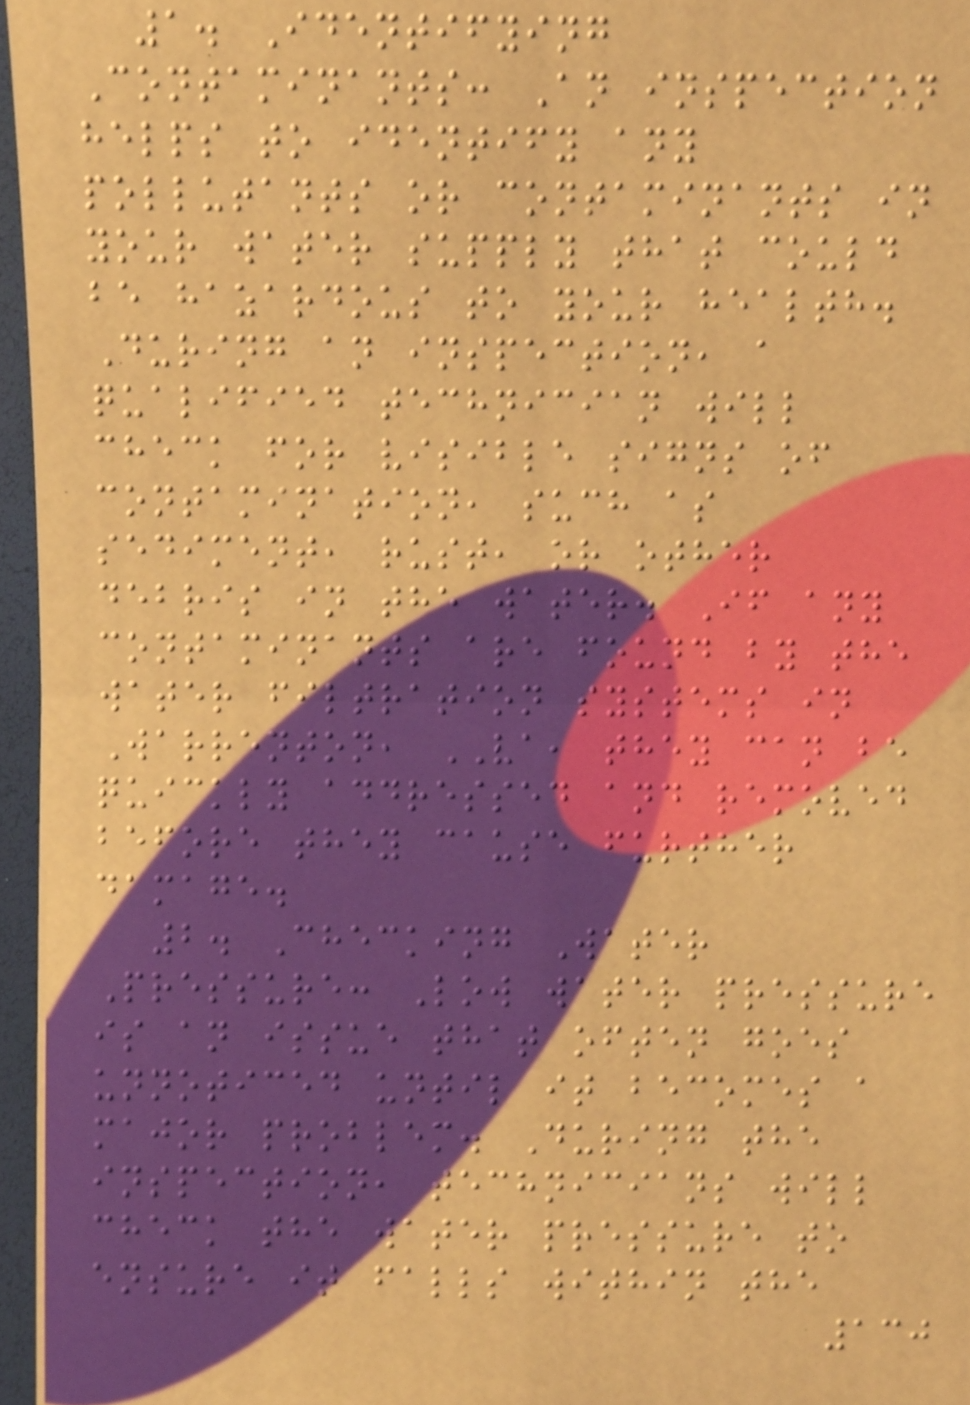1. Identifying
Contaminants: An inspection
helps to identify any
pollutants or contaminants in
your water supply that could
be hazardous to your health.
During an inspection, a
qualified technician will
check for visible signs of
contamination, such as
sediment, rust, or other
debris in the water. If any
contaminants are found by the
water filtration systems in
Warrenton, VA, they can be
quickly addressed and removed
before they cause further
damage.
2. Checking Water
Pressure: Low water pressure
is an issue that often goes
unnoticed until it becomes a
major problem. During the
inspection, technicians will
check the water pressure to
ensure it falls within the
130
